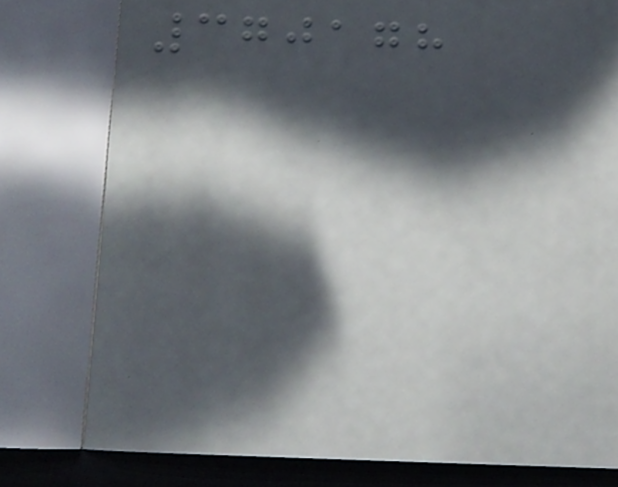370178
